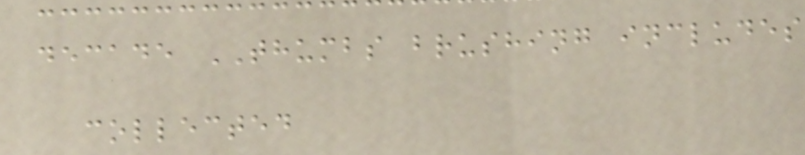decade THUMBS brushing includes
collected
